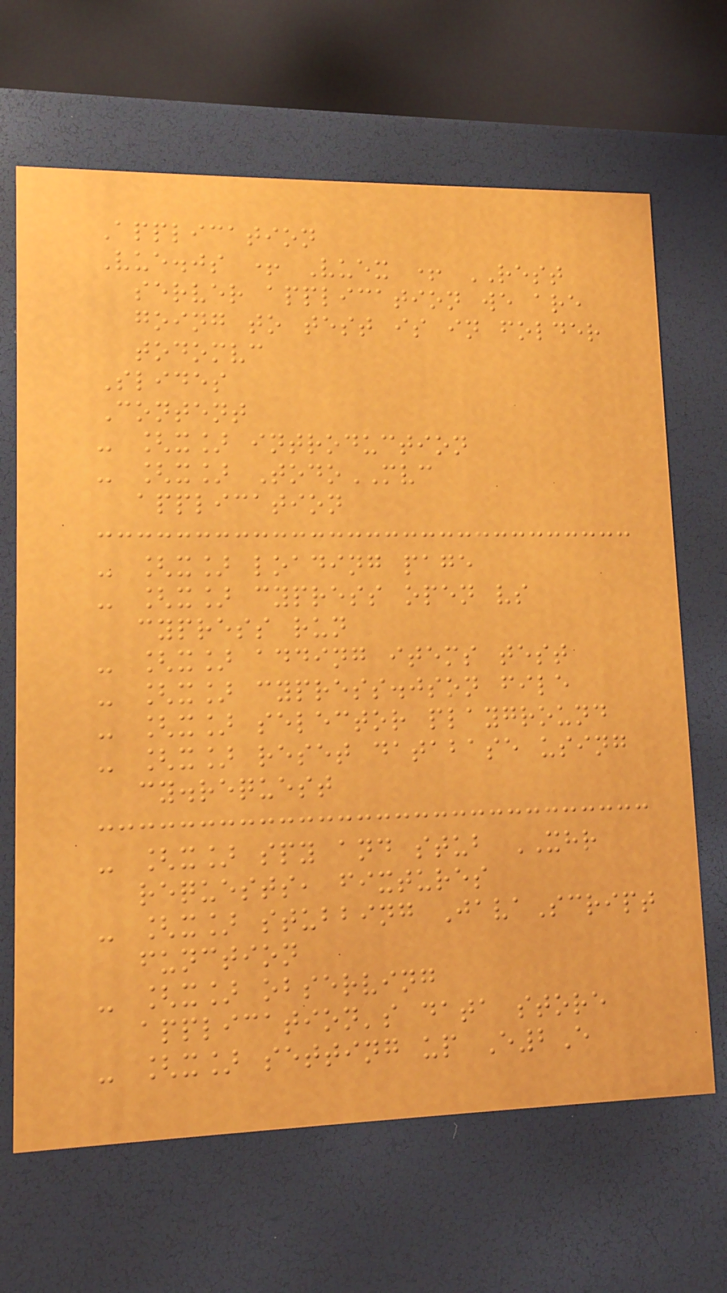Application
Vue.js + Vuex + REST
server application we are
going to test is in folder
todomvc
Slides
Content
- [x] introduction
- [x] TodoMVC
application
- [x] loading page
- [x] cypress open vs
cypress run
- [x] adding items test
- [x] cypress.json file
- [x] selector playground
- [x] reset database using
cy.request
- [x] spy and stub XHR
requests, fixtures
- [x] stubbing JavaScript
function
- [x] observing
application's data store
- [x] setting up E2E
